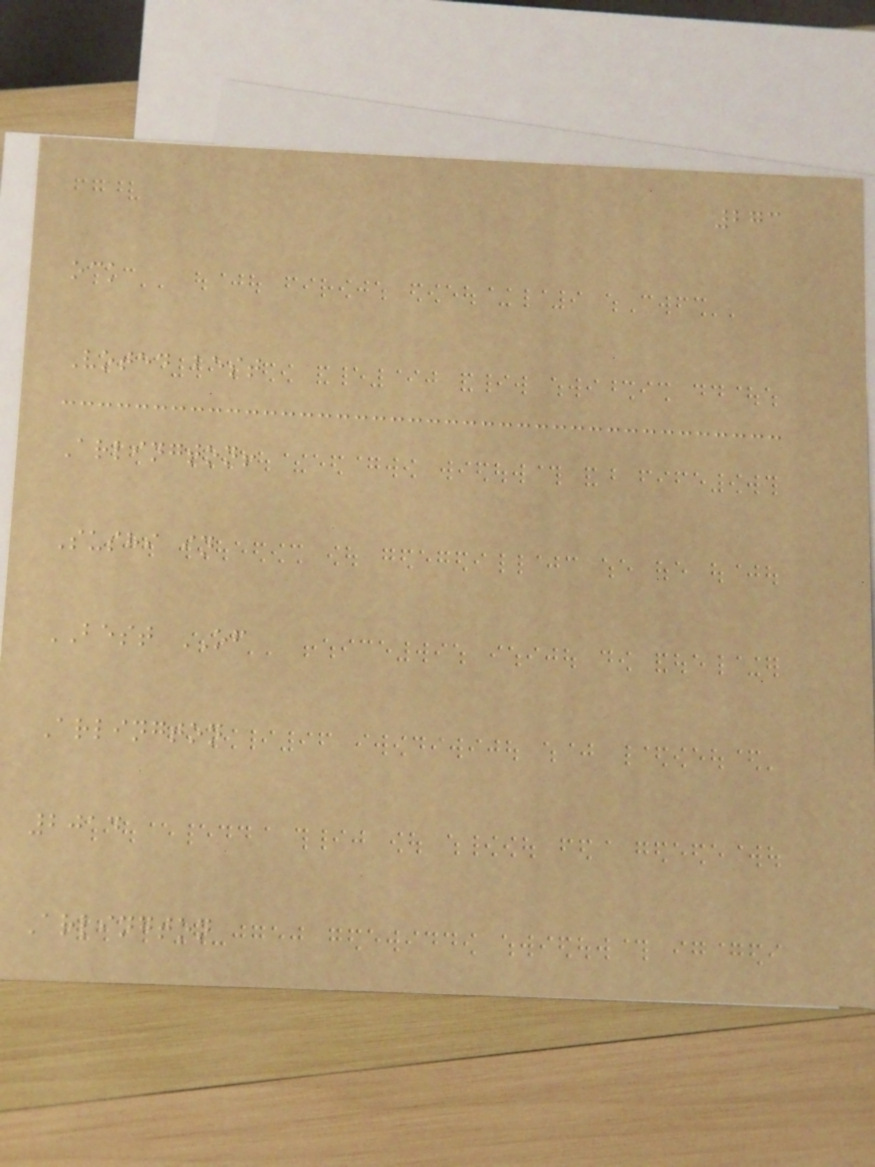273
ock
Voted best
Arlington!
Sushi in
BEST OF
Arlington
2014
Arlington
